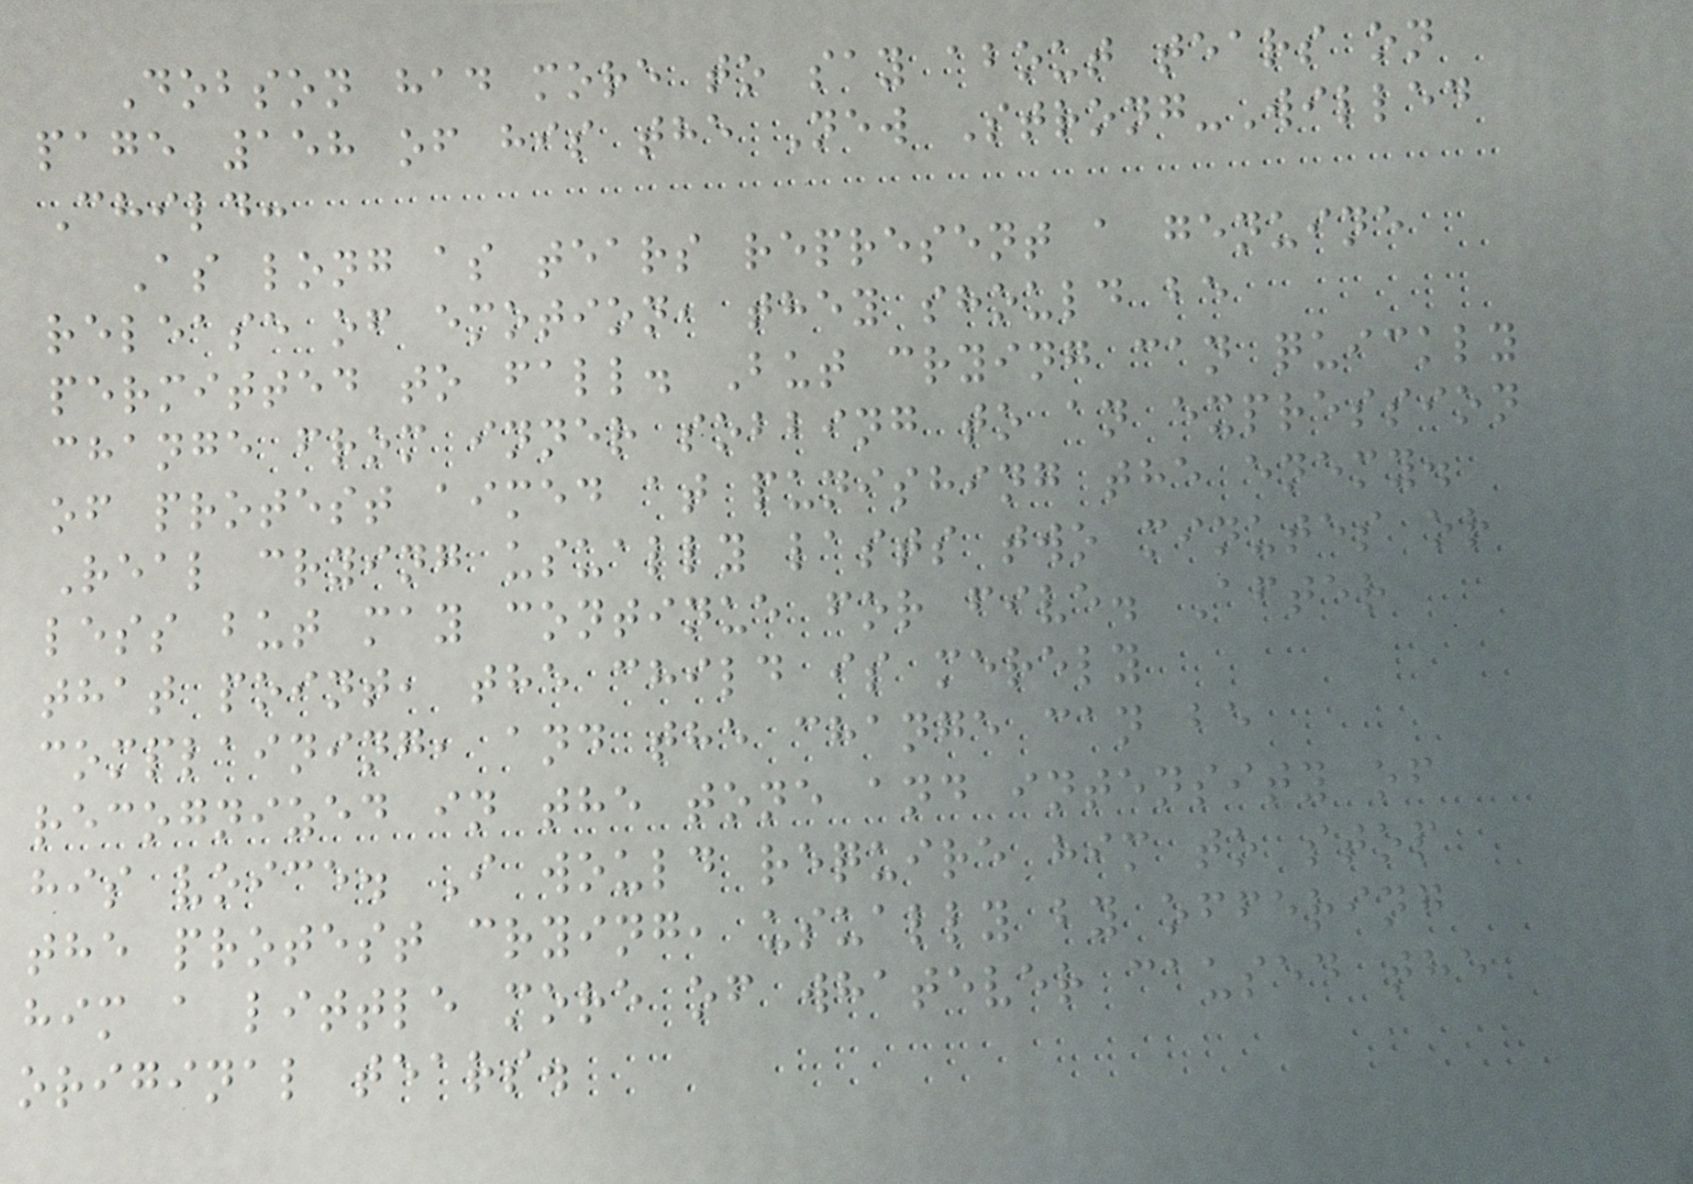Dobson had more to say about tears on
page 158 of his the New Strong-Willed
Child:
As long as tears represent a genuine
release of emotion, they should be
permitted to fall. But crying can quickly
change from inner sobbing to an expression
of protest aimed at punishing the enemy.
Real crying usually lasts two minutes or
less but may continue for five. After
that point, the child is merely
complaining, and the change can be
recognized in the tone and intensity of
his voice. I would require him to stop
the protest crying, usually by offering
him a little more of whatever caused the
original tears.
